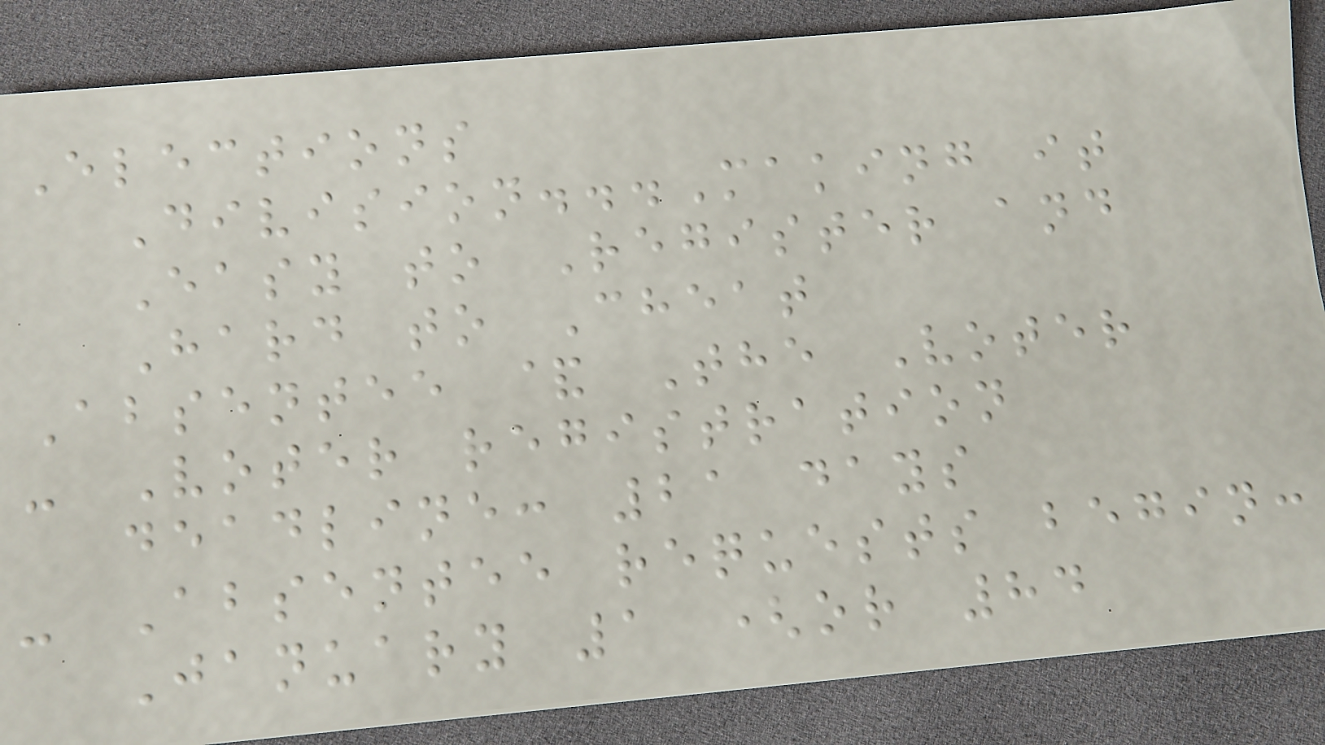Elections
Division...Making it
Easy to Register and
Hard to Cheat
Absentee & The Voter
- Voter registration
deadline: 21 days
- Absentee requests begin:
January 1 (or 84
